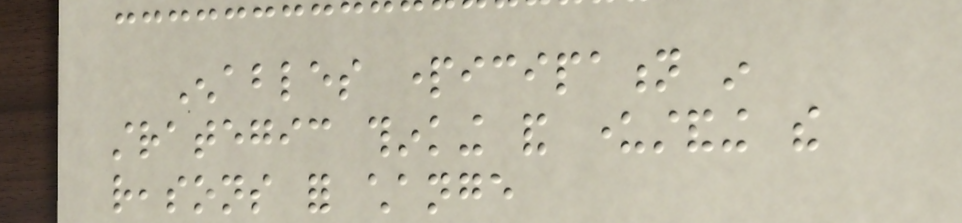Enables participation in
strategic thinking and understanding the
reasons for change
